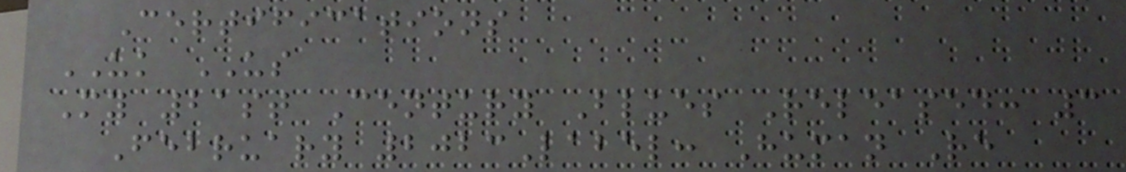Certifications
UK US
My 21st Century Blues Released: 3
February 2023Label: Human Re
